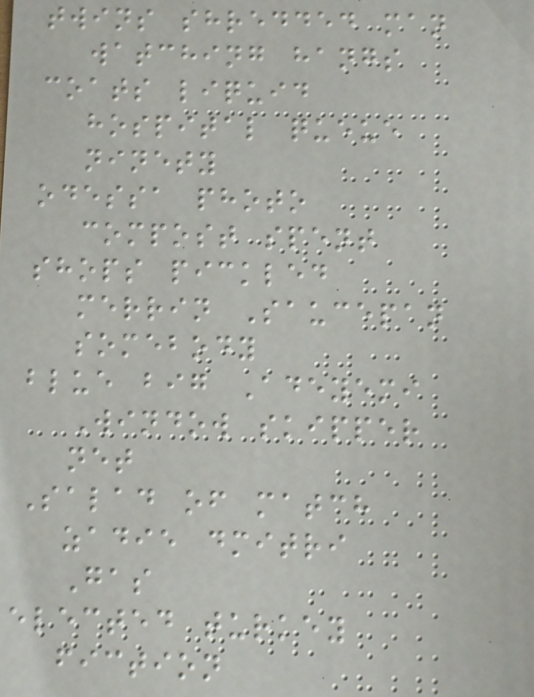twins shredded man
watching hangs
coats liquid
hospital queue
ninety
odessa photo
compost spent
shops pickled
merrin Saucepan
somebody
blue big Adeyemi
Window skipper
net
Salad of match
zadie dmitri
Gas
elected turkey
fiction
